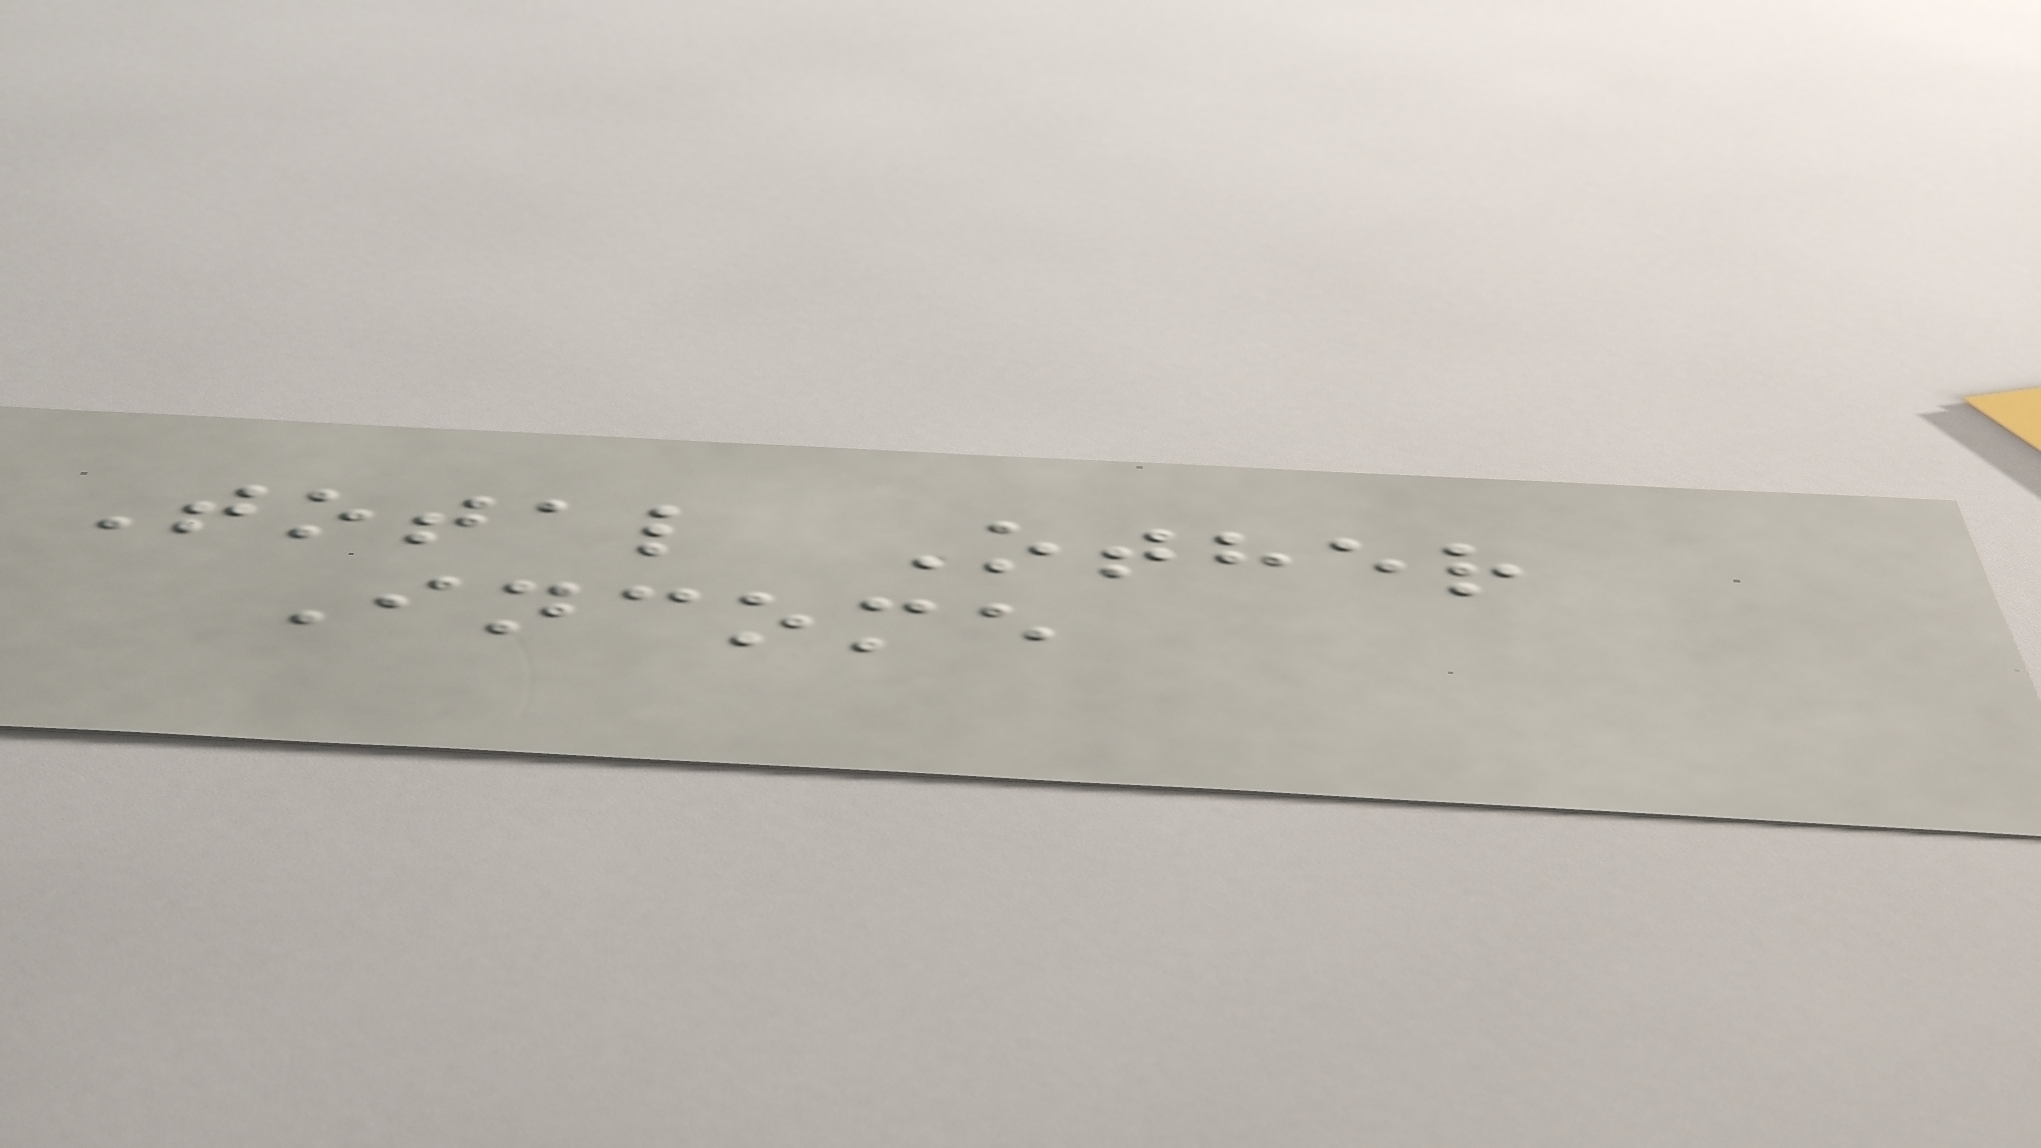Total Other
Income
